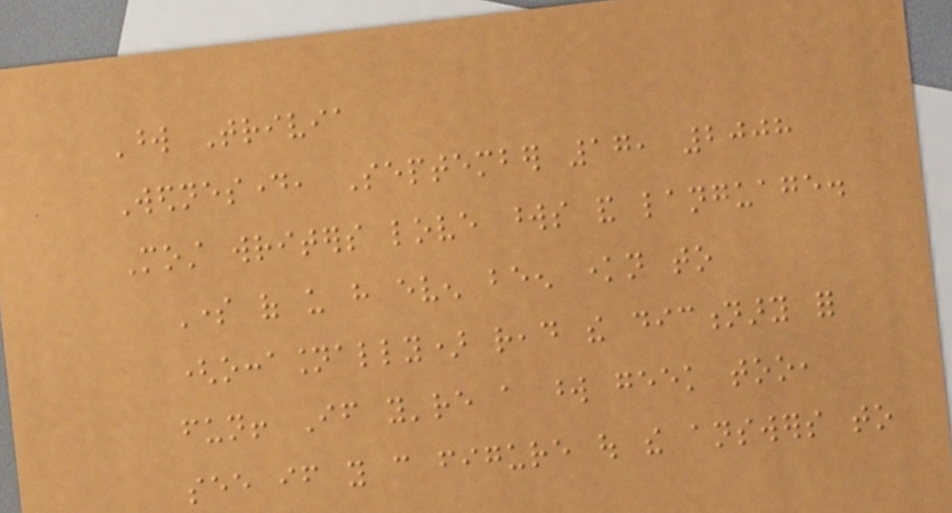Word Trivia
Wednesday, September 17, 2008
Most writers love words and language.
Some of us have even been known to
(occasionally) read the dictionary for
fun! If you're a word geek too,
see if you can figure out the answers to
